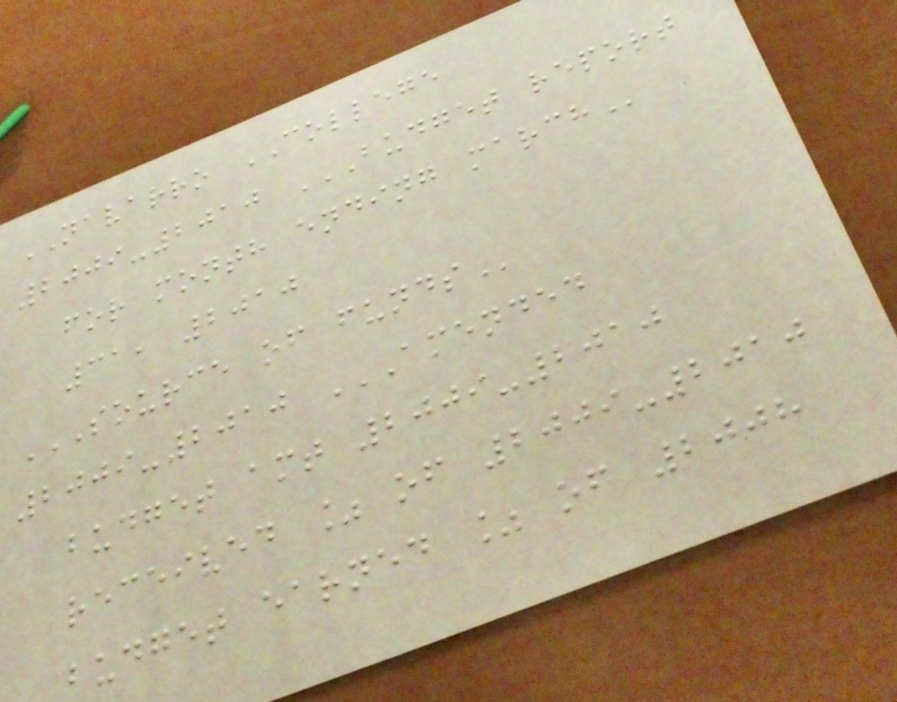NAVARRO COLLEGE
2009-2010 BUDGET REPORT
FOR MONTH ENDING MARCH
31, 2010
SOURCE OF FUNDS
2009-2010 AMENDED
BUDGET AMT 2009-2010
RECEIVED % OF 2009-2010
BUDGET EARNED % OF 2008
